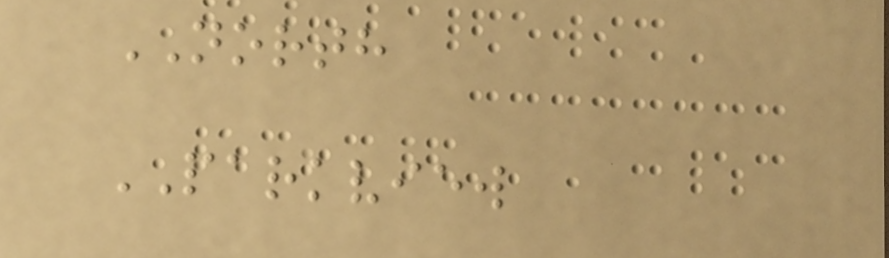NORTH
PARKVIEW
